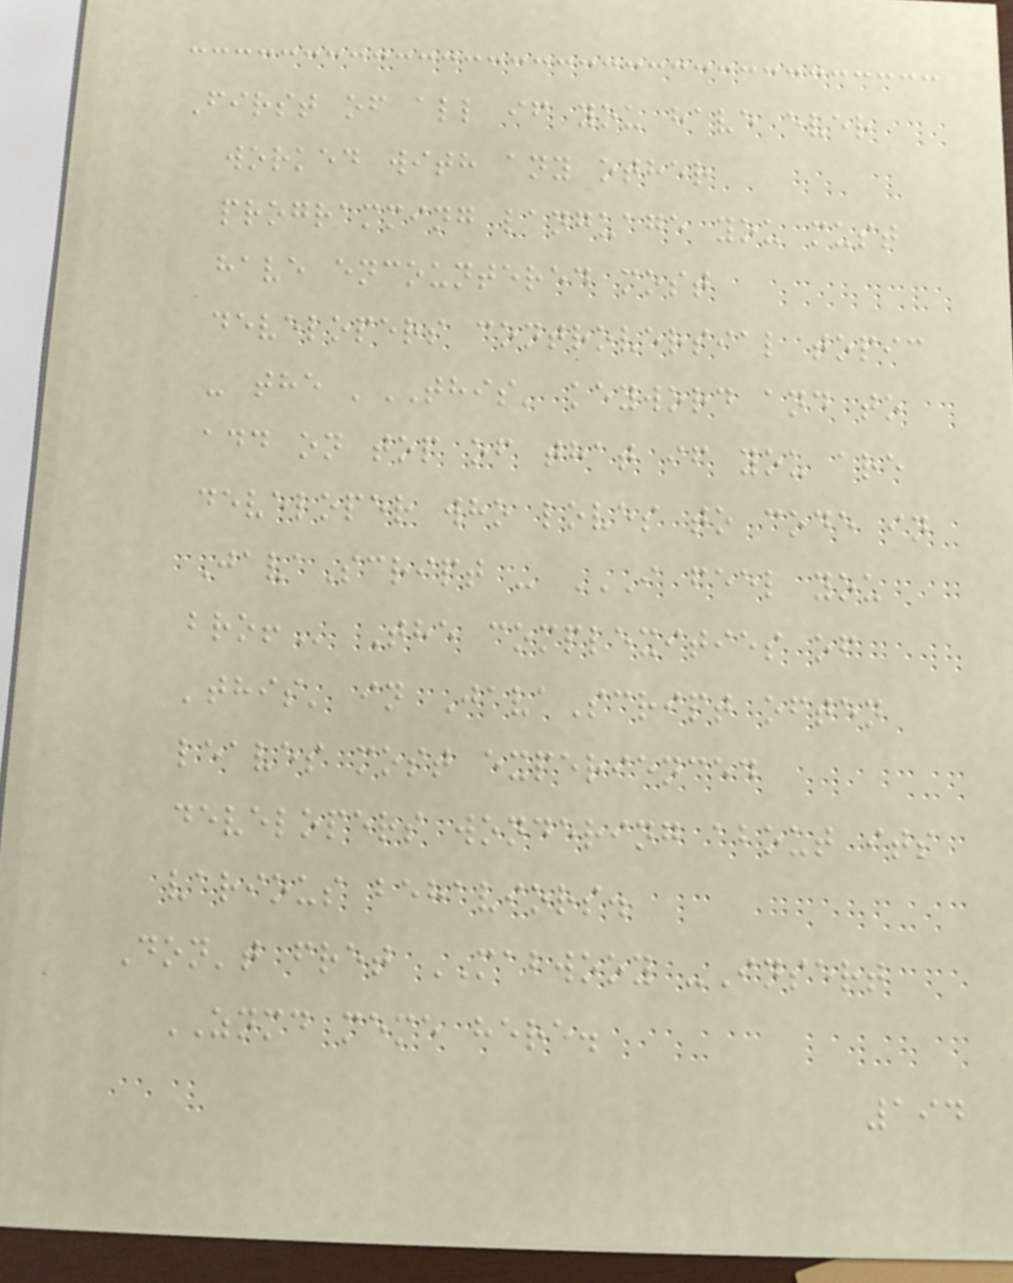First of all if you have ever
worked with any other
programming language you must
have encountered most
developers controversial topic
- the 'THIS' keyword and to
add on top of that if you are
developer who loves to code in
JavaScript - I FEEL YOU
BRO! The complexities of
'this' in JavaScript often
leaves most experienced
developers wondering about its
various behaviors.
Don't fret MABWOOY -Insert
ZNMD meme here.
194
